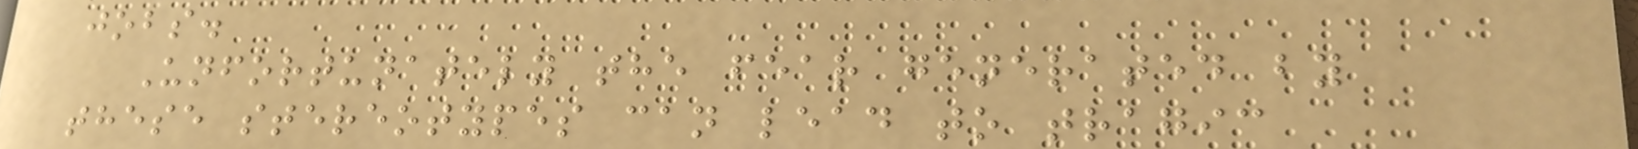jobs.
Unfortunately the fear generated by
these stereotypes can lead to tragic
